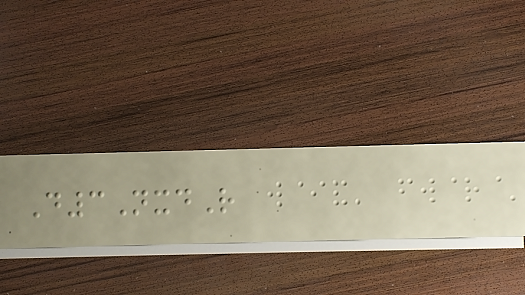D3NxdR
